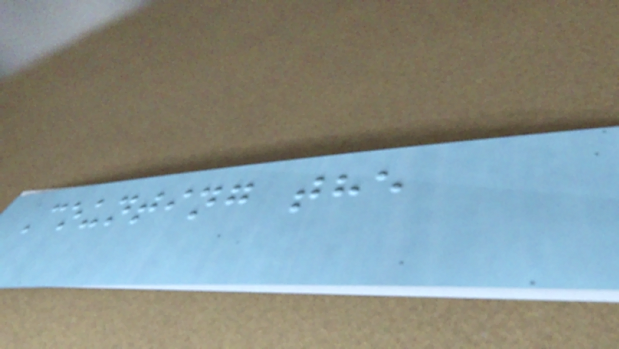Counting the
